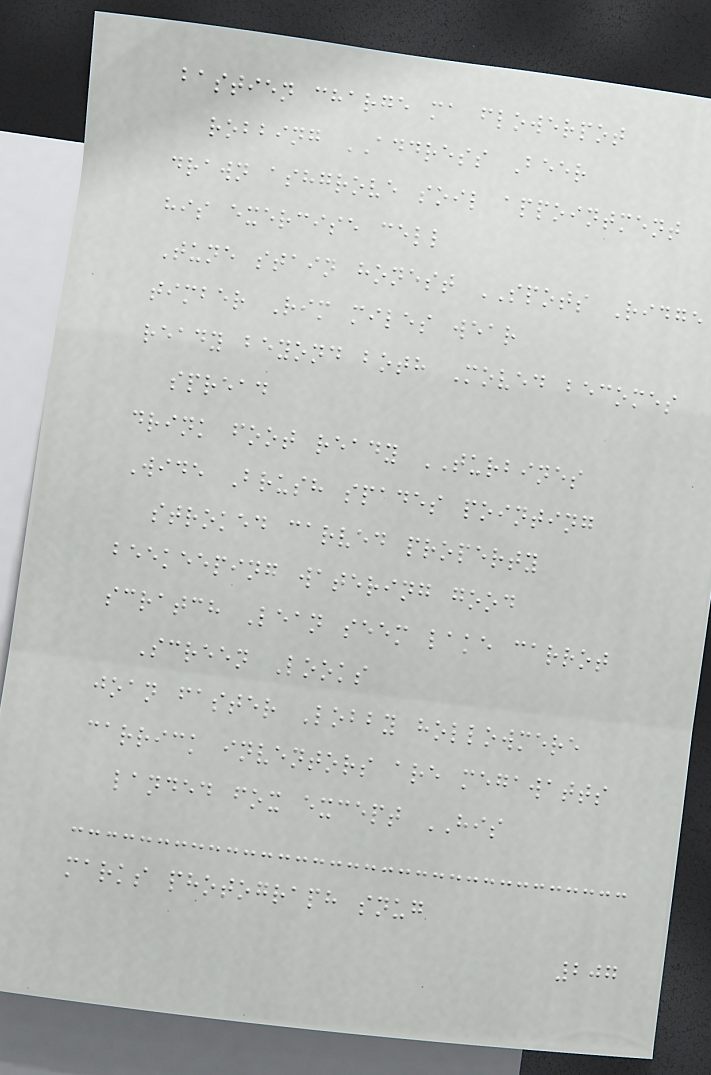bastien charge ma flowerpot
robbing ADDRESS Beer
drawn ashgrove soil appointment
his exercise cell
Tune stain honest SPOTS Ridge
timber Rim miles wear
ready beyond both Moved becomes
spread
drink foot ready TURBINES
Wide Brush spades pointing
stroked carved property
beekeeping watering good
scratch Lean seem lake carrot
Screen Looks
joan faster Lobby hollowmere
carrick inventors are megawatts
landed fox except HIS
marks photograph snug
207
